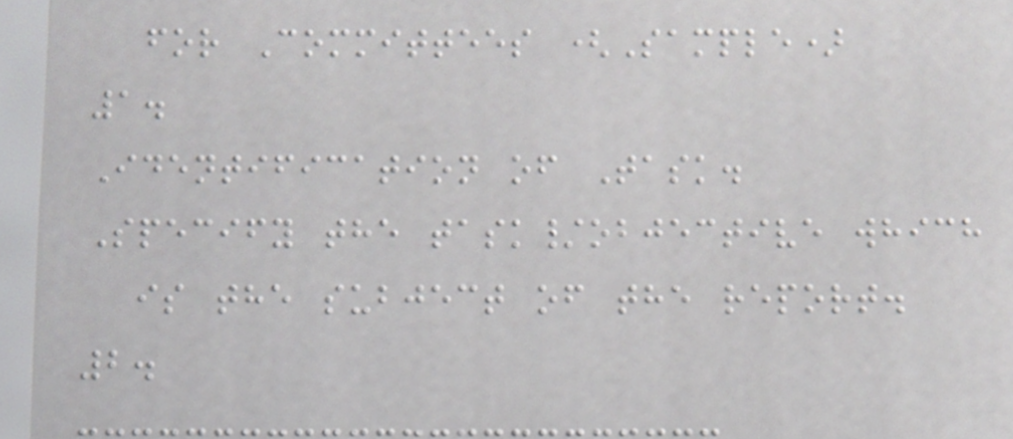for Committees (Sample)
1.
Identification of Task.
Specify the task/objective which
is the subject of the report.
2.
